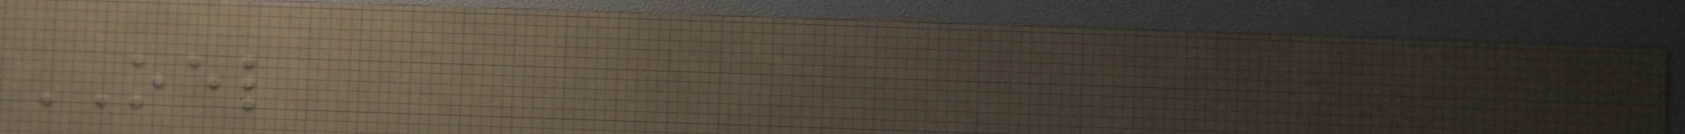OEL
